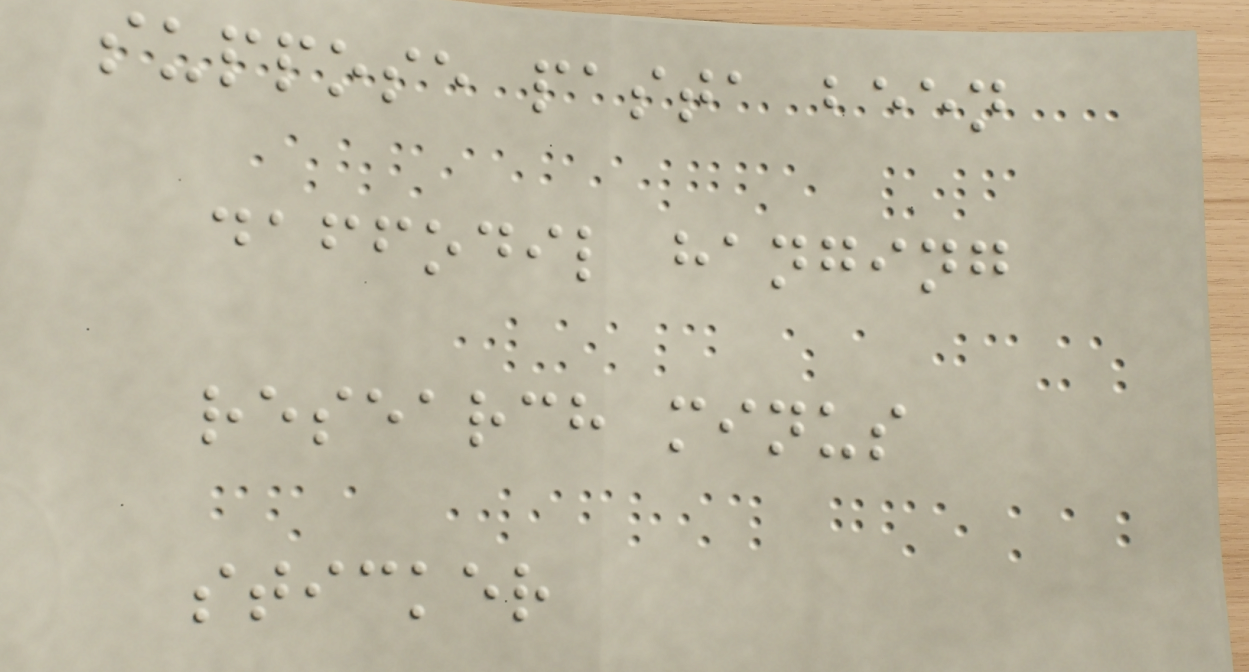suppose pasta been
daffodil hanging
research minus
sticker
